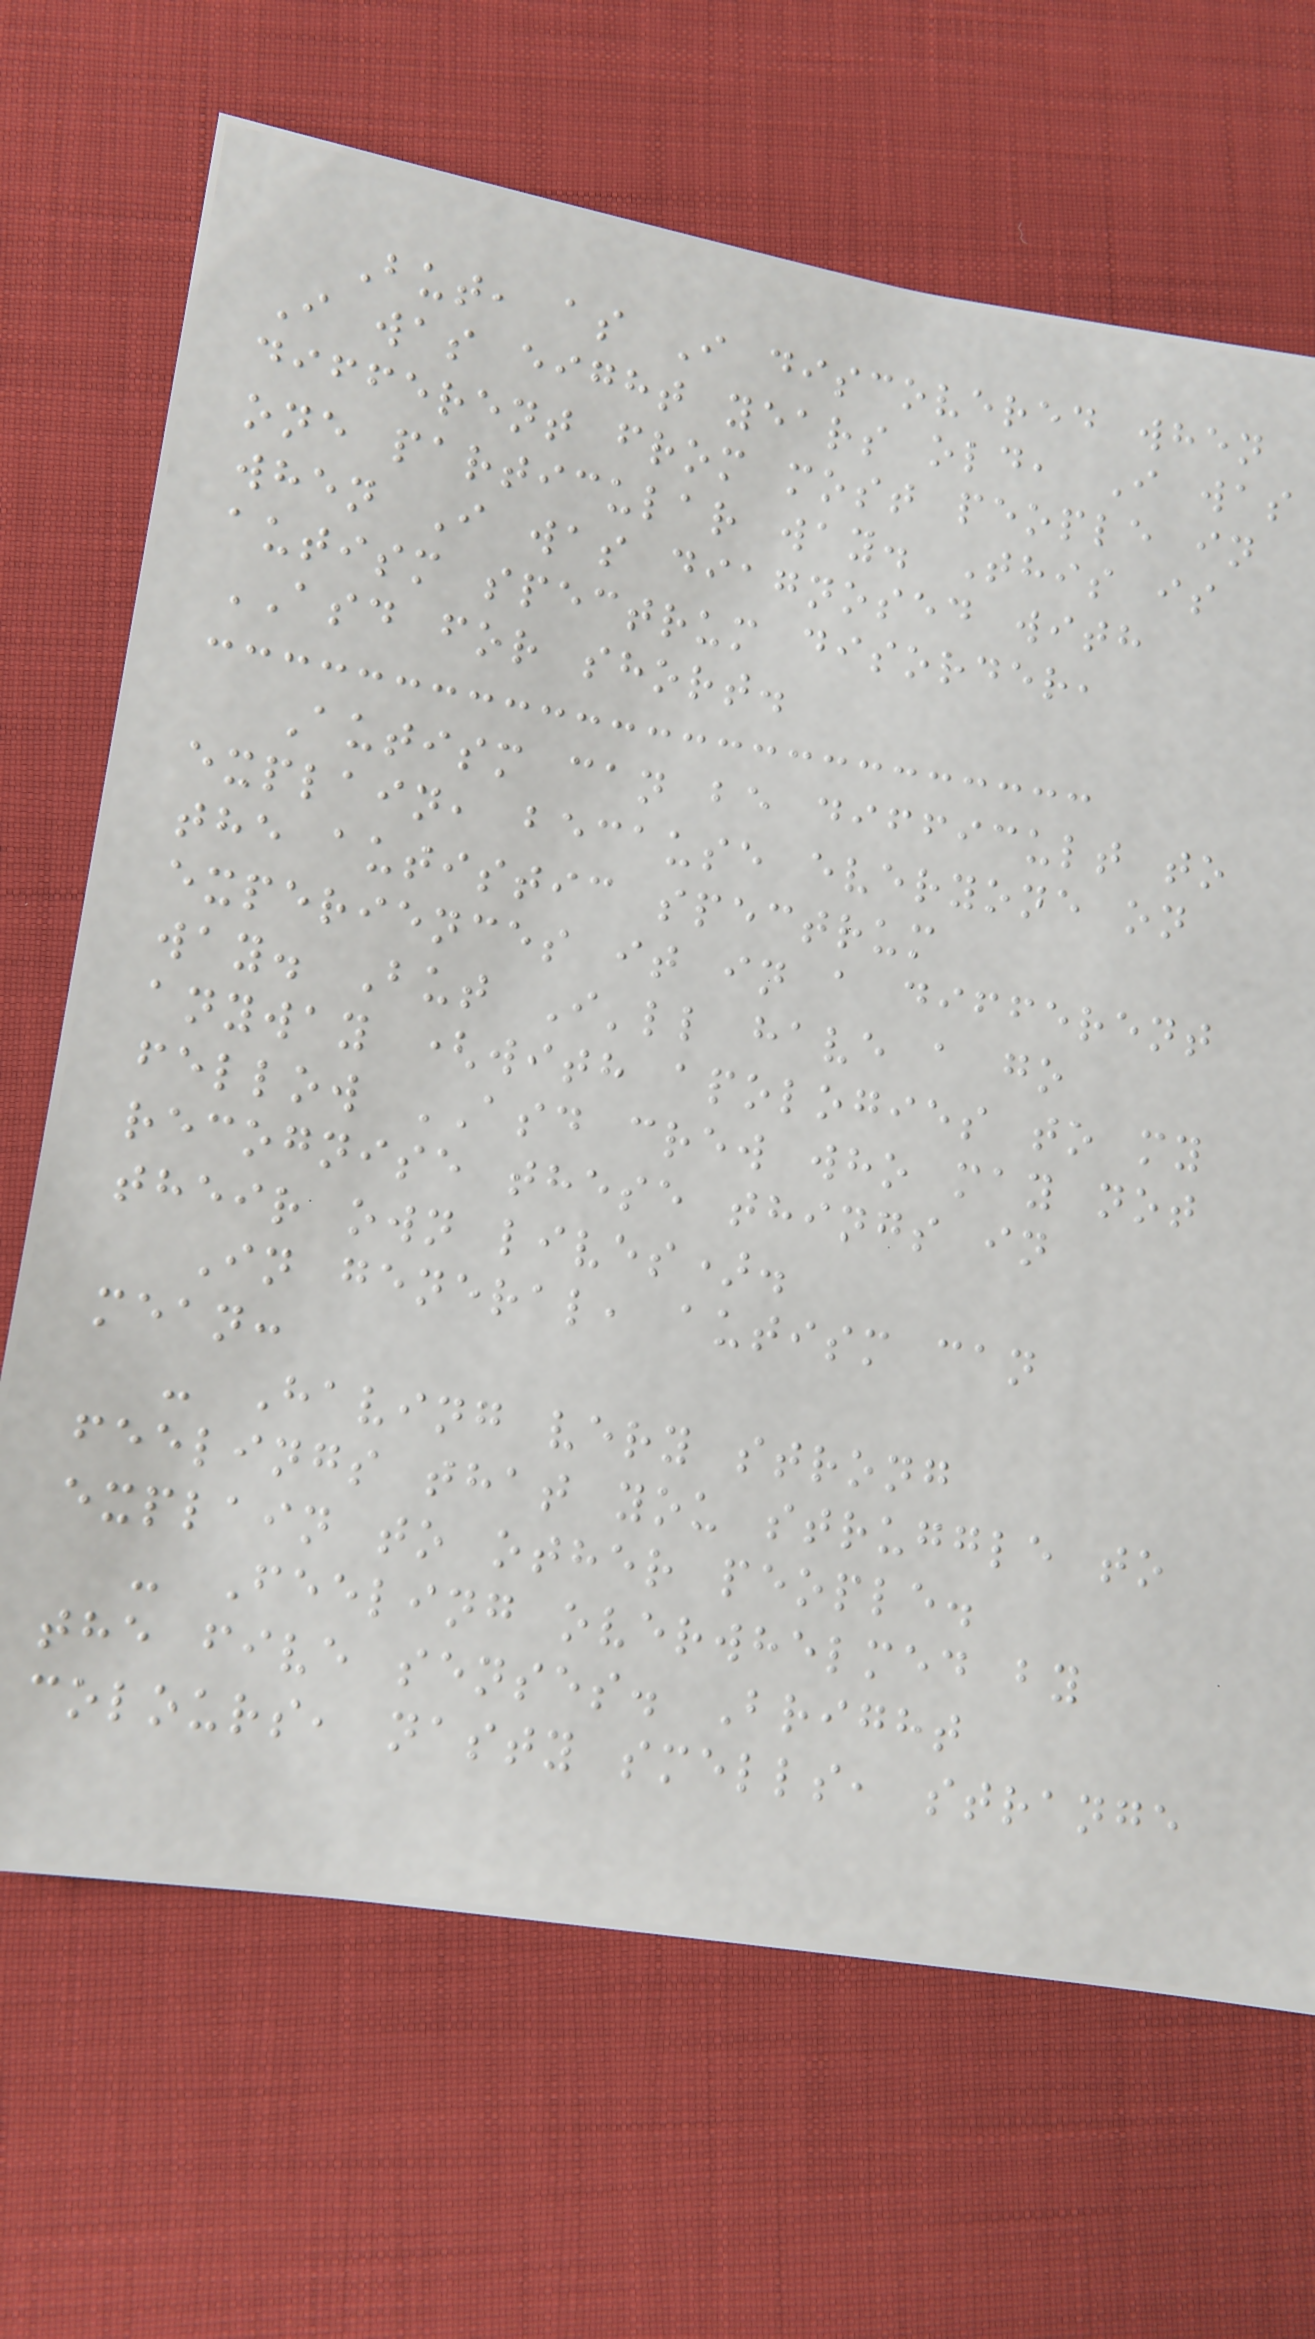But, as I discovered when
I was eight years old, I was
different from most people in
one particular way. This is
when I was diagnosed with
autism spectrum disorder,
ASD for short.
Autism can be difficult to
explain, because everyone on
the autistic spectrum
experiences it in a different
way. But I'll have a go
anyway (with apologies to my
fellow ASD crew who may not
recognise these things in
their own lives).
In general, autism can
mean:
- Having very strong
feelings that you struggle to
explain to other people.
- Feeling overwhelmed by
the five senses. Bright
colours, nasty smells, strange
